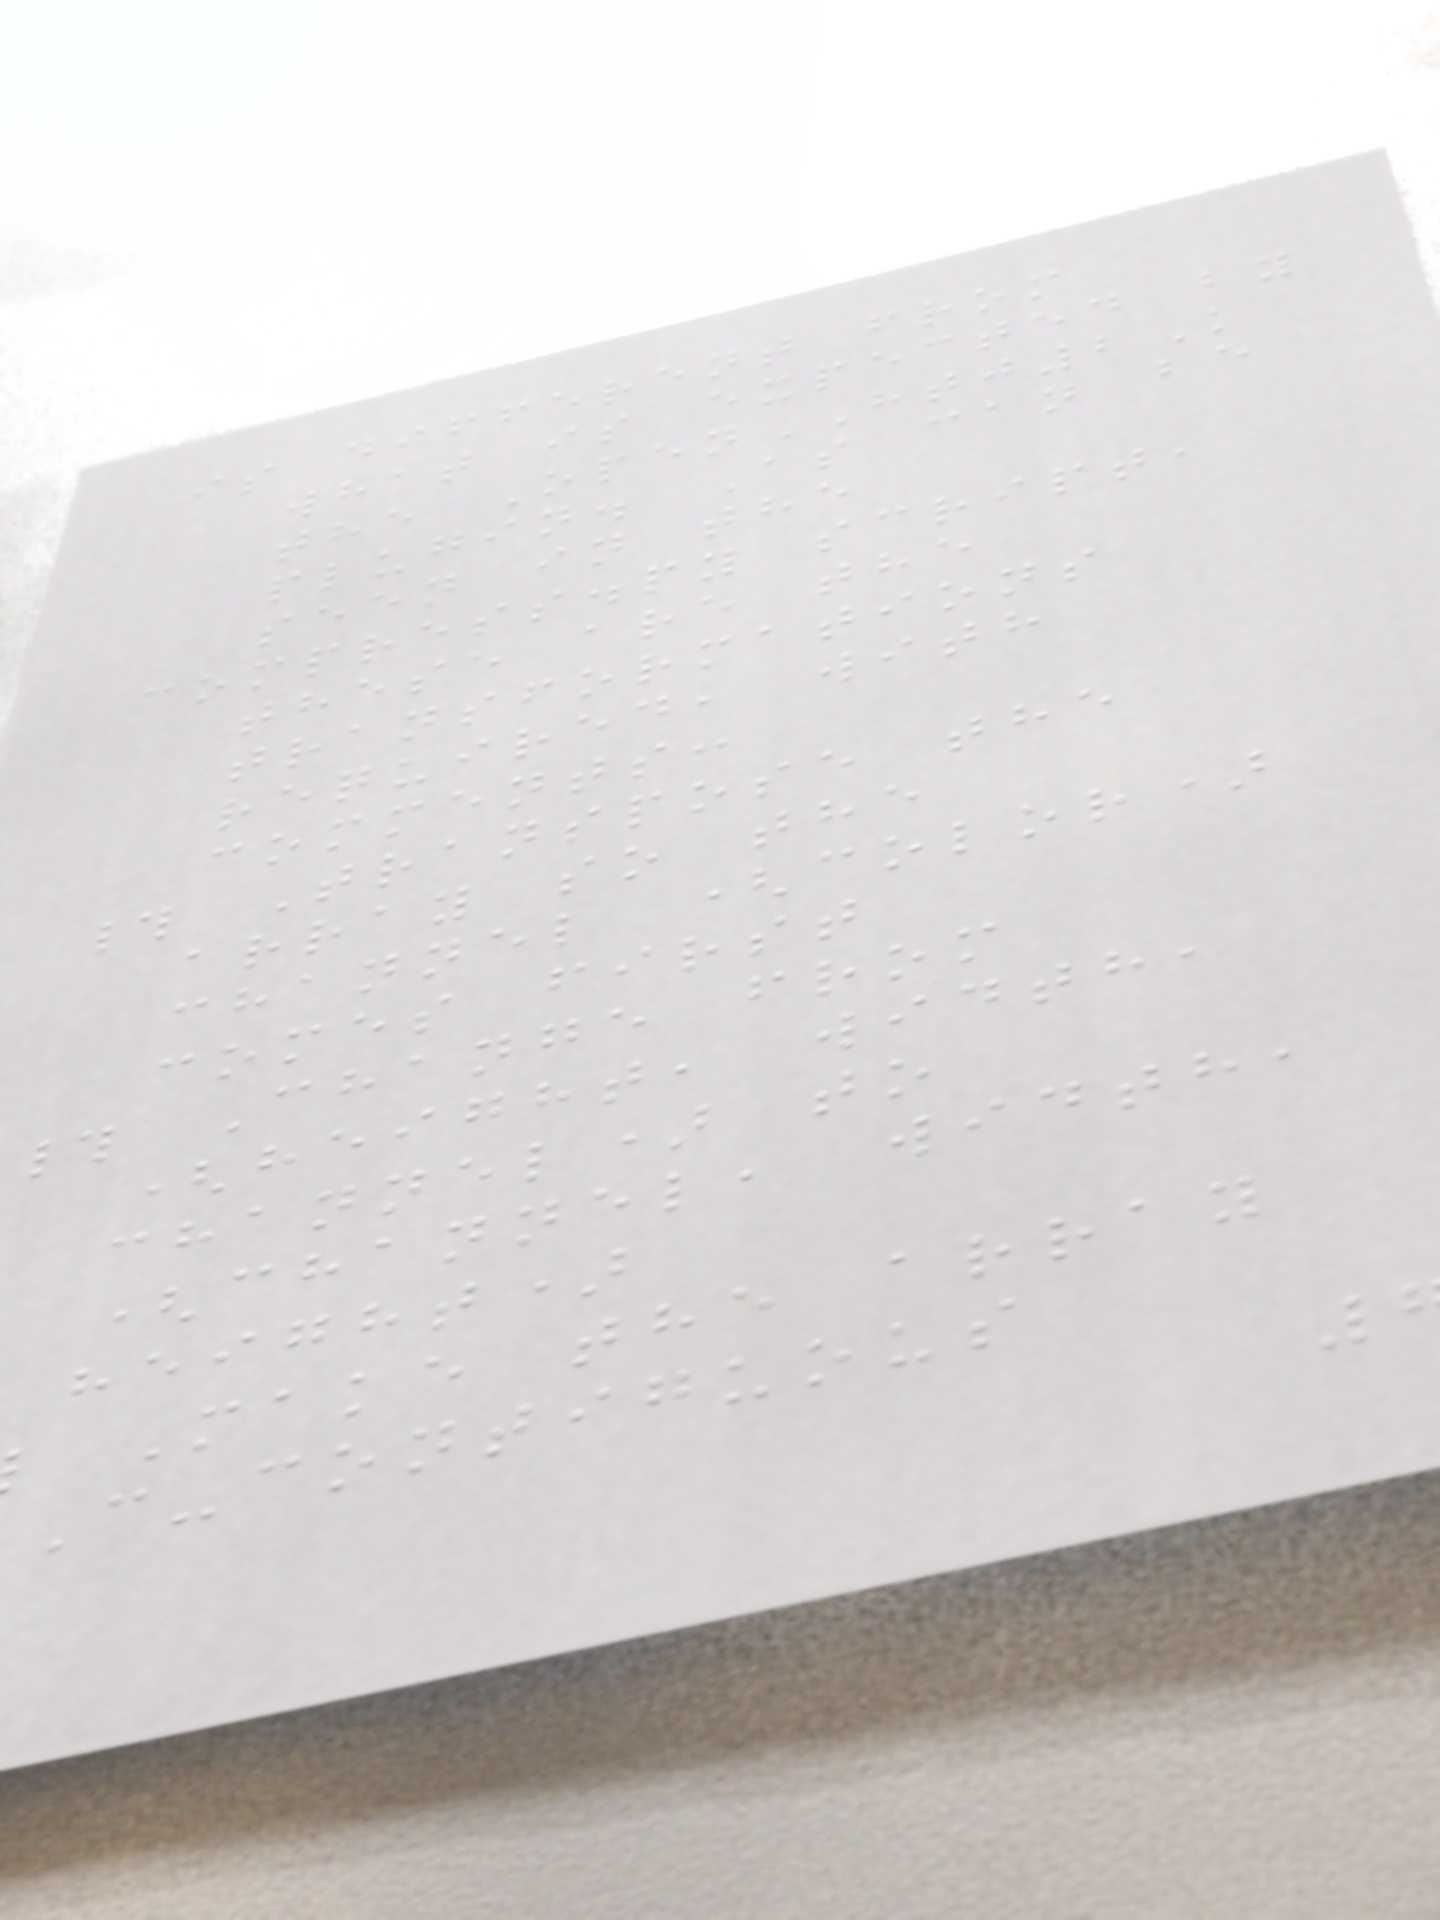is different from
what is expected by
the OpenHTJ2K
plugin. As can be
seen in the
compress.py script,
these are the
transformations
required, with
comments:
# Transpose the
array so the
channel (color)
comes first
# Change from
(height, width,
channel) to
(channel, width,
height)
Make the array
C-contiguous
